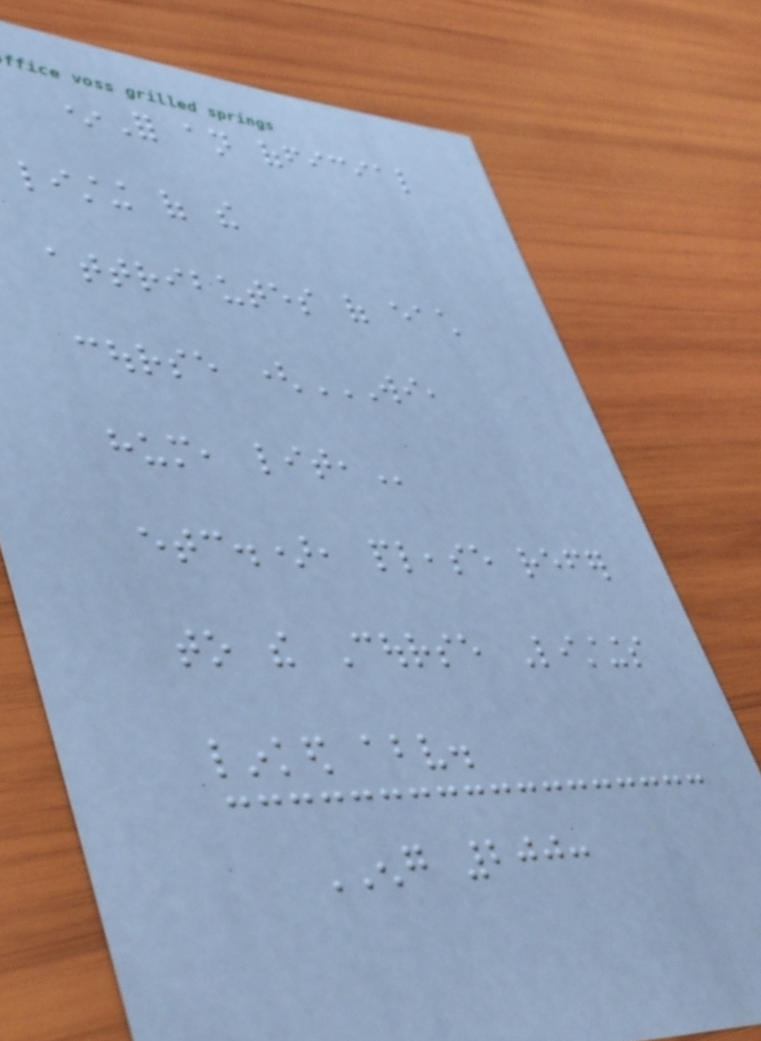*For an official
listing of the
attributes of each
course (WI,
HUM, LIT,
etc.), please refer
to the Course Listings
linked above.
ENG 200:
